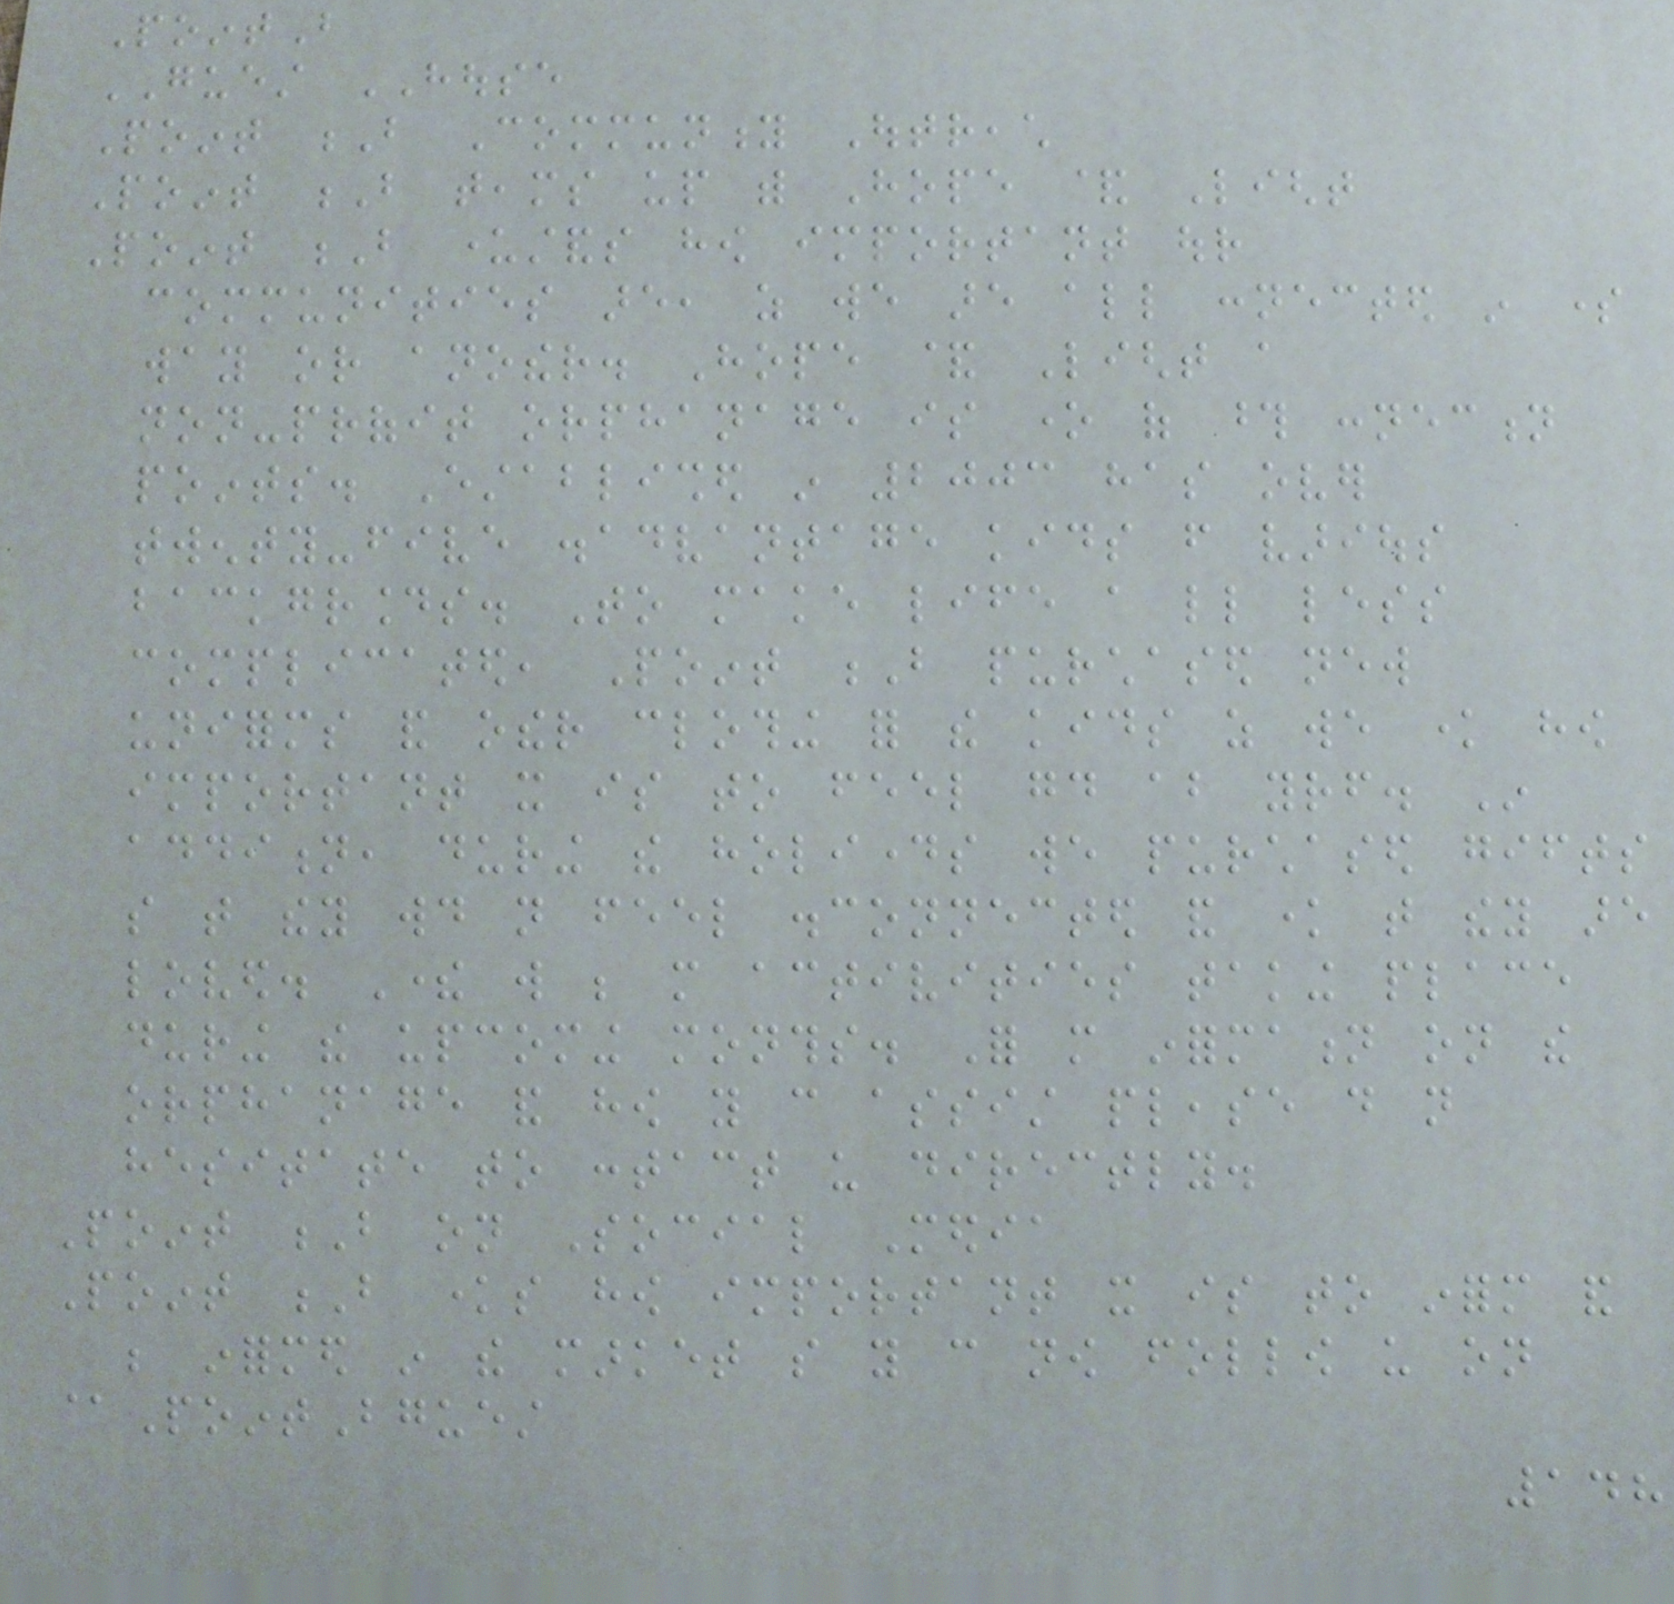PointB
GUEST HOUSE
Point B Community Outreach
Point B teams up with Hope & Light
Point B understands how important our
communities are, as we are all connected in some
way or another. Hope & Light a
non-profit orphanage is one of those connection
points. Established in 2003 has over
twenty-five disadvantage kids from various
backgrounds. To make life a little less
complicated, Point B purchased new
uniforms and other clothing for the kids as we know how
important it is to feel good about yourself. In
addition, during the holidays we purchased gifts
so that they would not feel disconnected and know that they are
loved. There will be more activities taking place
during the upcoming months. For more information on the
orphanage and how you can assist please do not
hesitate to contact us directly.
Point B on Social Media
Point B knows how important it is to inform and
be informed in the market so you can now follow us on
@PointBguest
148
